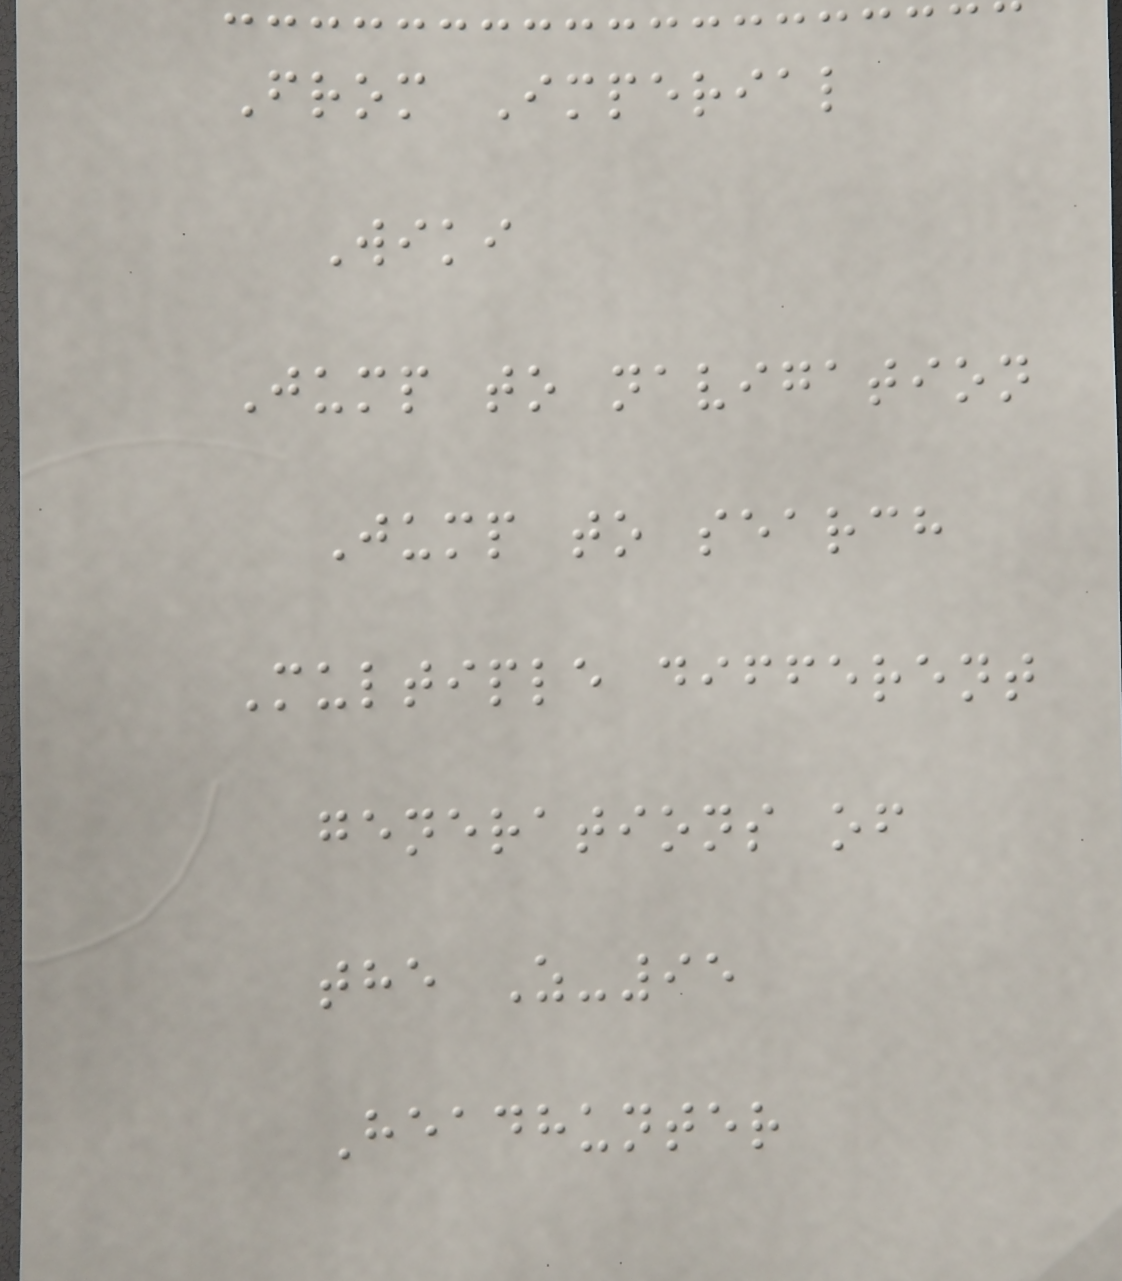From Imperial
Wiki
Jump to navigation
Jump to search
Multiple different
generations of
the Z-95
Headhunter
